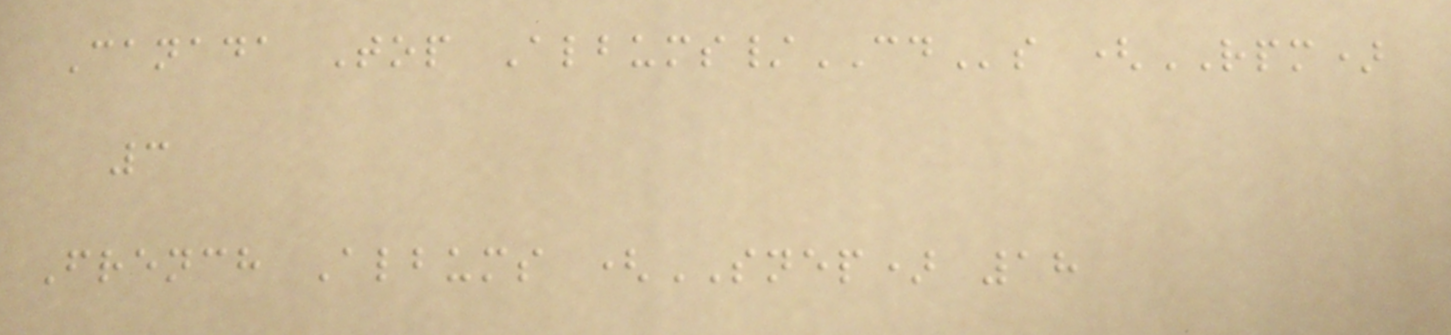Canada Top Albums/CDs (RPM)
3
French Albums (SNEP) 18
